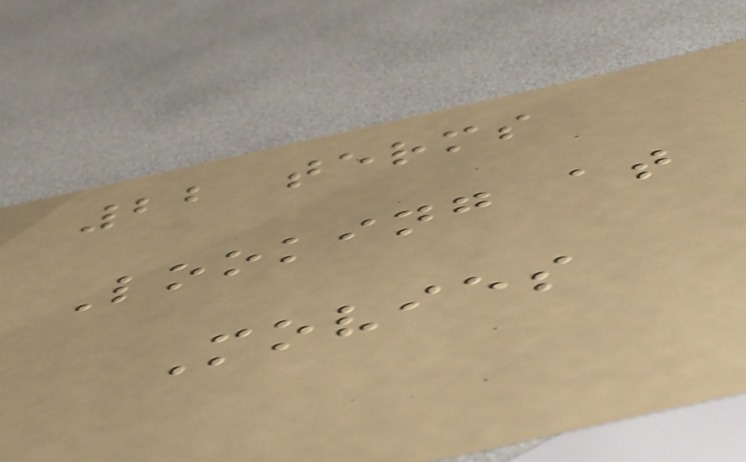22 terms
Looking at
Movies
